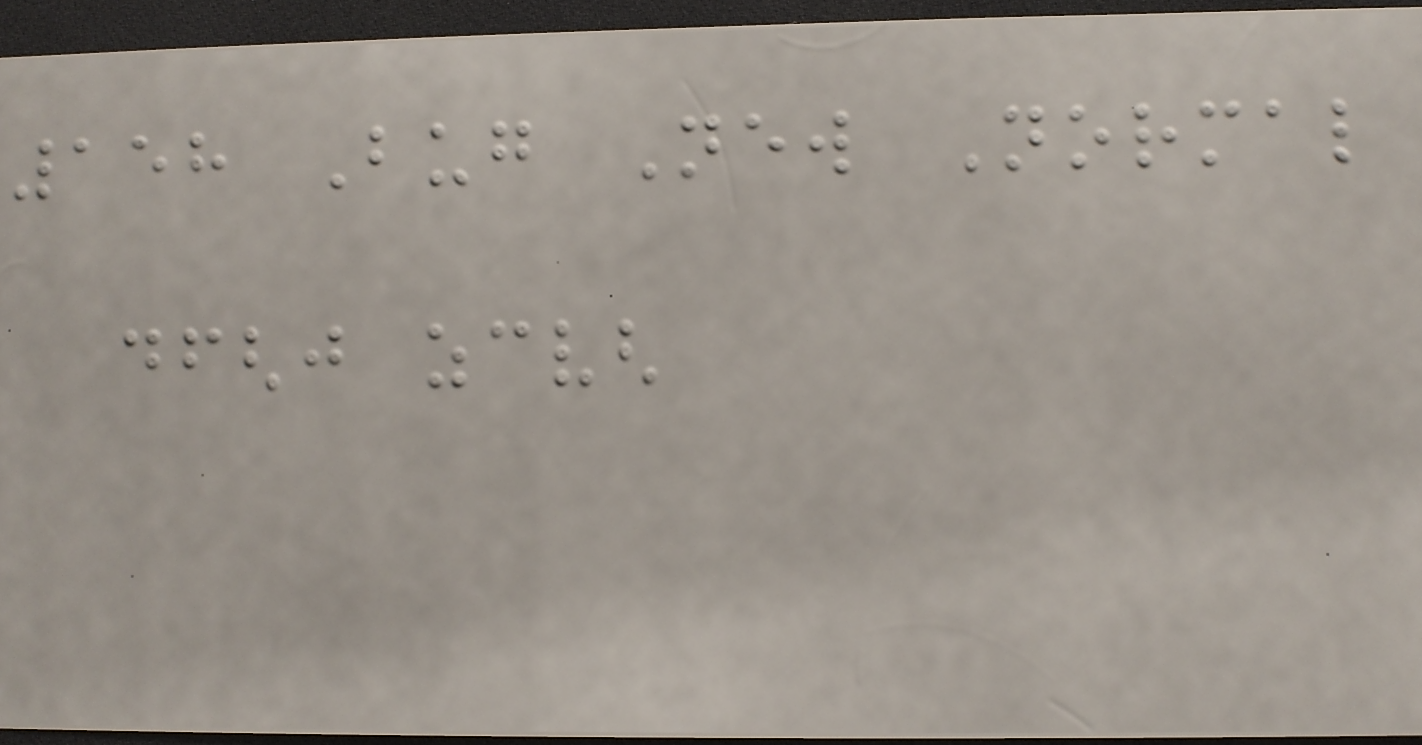158 Bug New Normal
dfghj zcvgh
